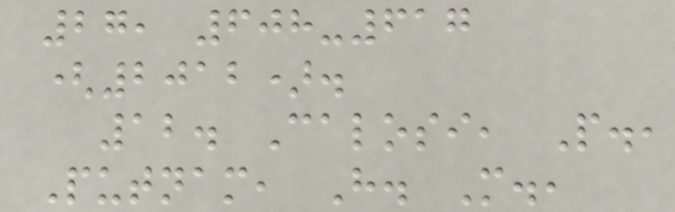27, 608-617
(2012).
12. Calosi, P.,
Putnam, H. M.,
